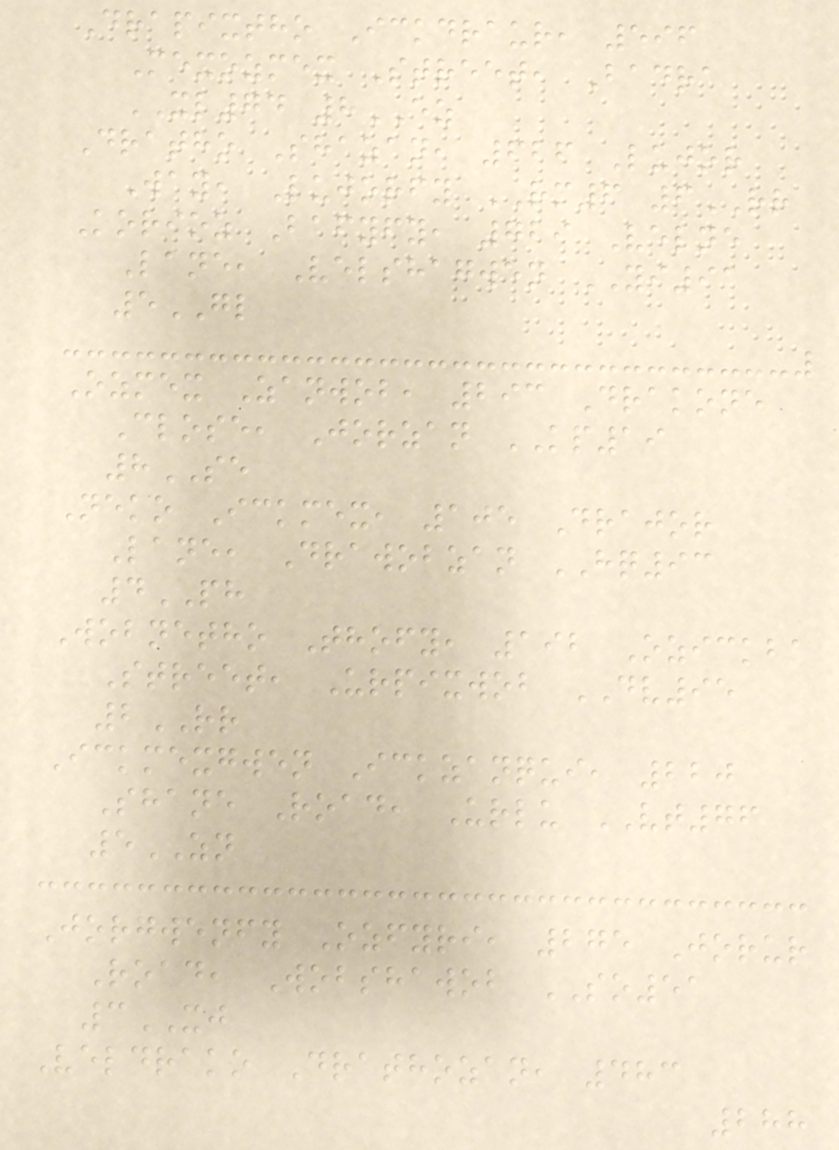Drapixtho Ickdraur, 596
Mexozmex Street, Badra
XL74 8EZ
Dratho Shazan, 626 Lujor
Way, Lujorfy RM6 6RR
Korioz Bafyfy, 729 Velne
Lane, Velshagwen YI91
5GL
Ozmex Zanwob, 293 Drakone
Close, Jorzan KP19
8SE
Neko Ickmex, 105 Drajor
Lane, Drawobzan HQ93
4PH
Wobnetho Thofy, 192 Ozickba
Street, Urpixwob DV95
2RR
Ickmexgwen Ickzanqui, 220
Shane Road, Urlu VT76
5ZN
Jorgwenfy Ozfyri, 275 Jorur
Road, Wobshawob SO51
3XJ
Veldrako Drathozan, 483
288
